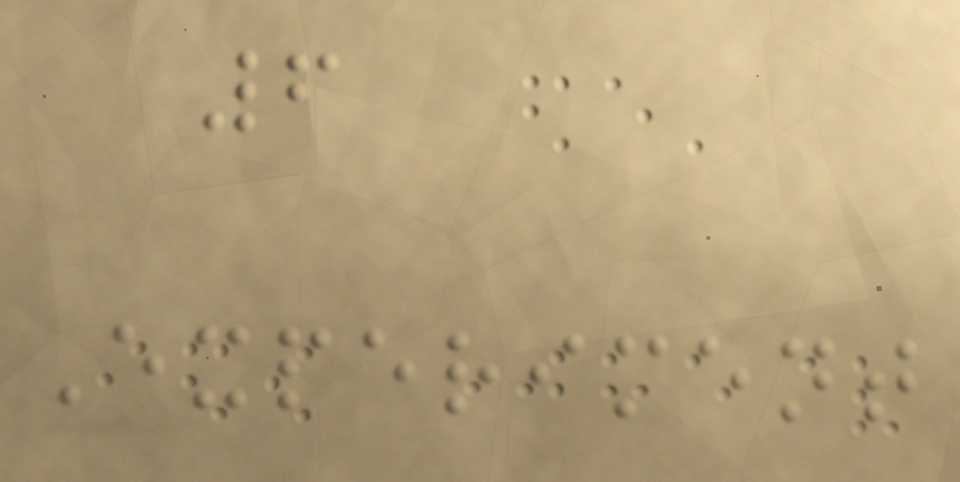6
Experiment
